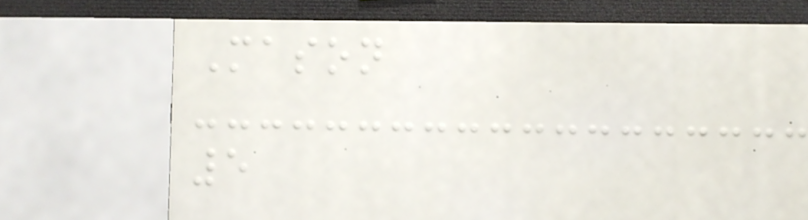Mason
5
